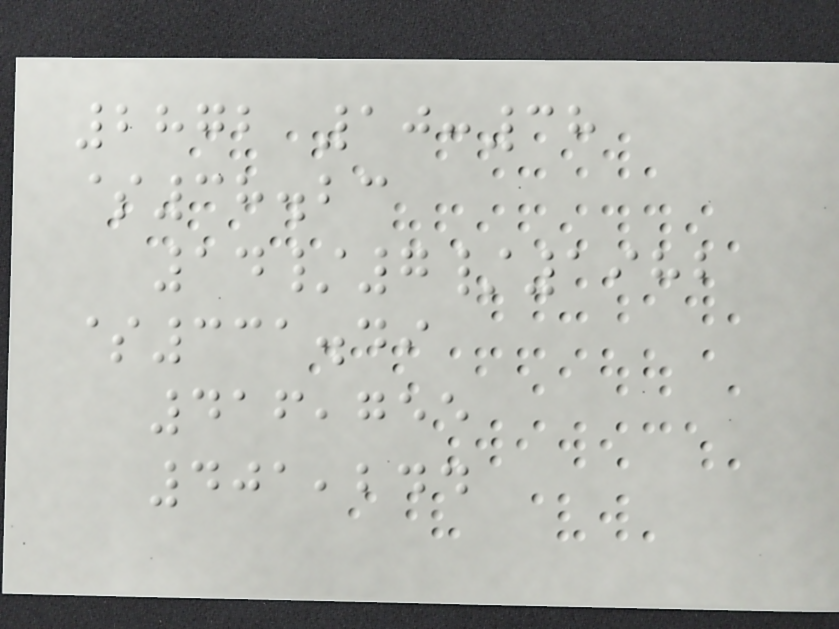2872 10:38
$38.23
14/7/1982
$331.49
416,755
401,244
